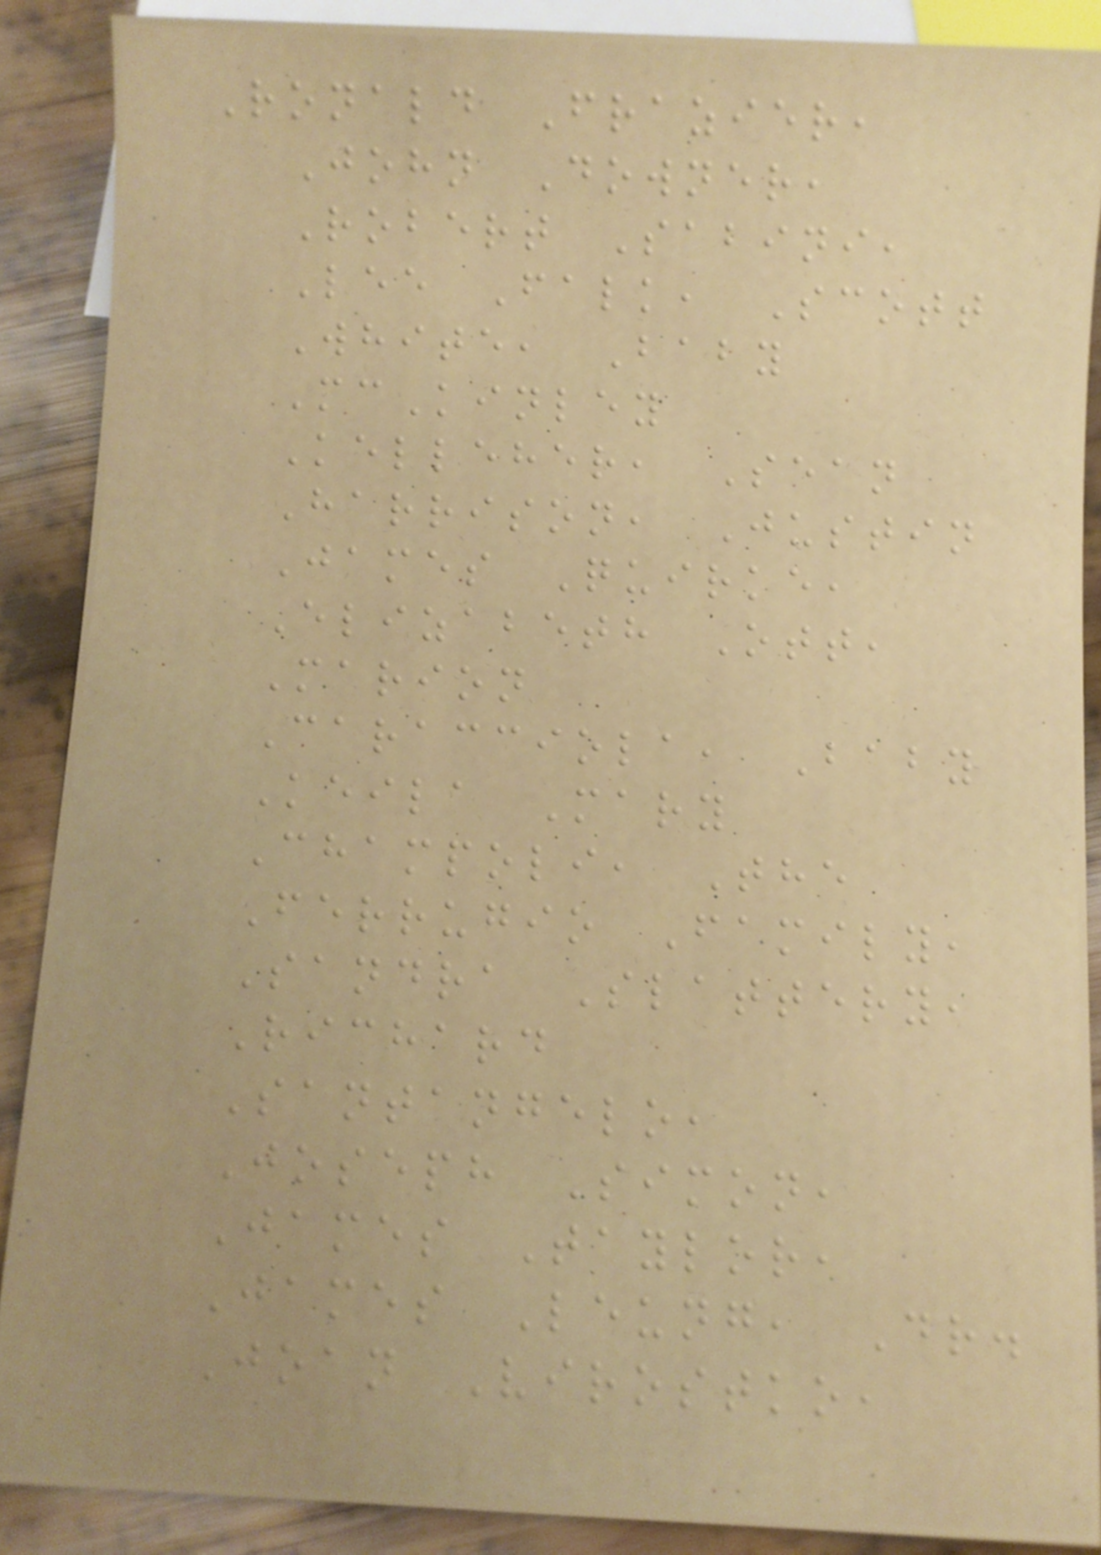Ronald Frazier,
John Downer,
Robert Sabini,
Lee Falk, Scott
White, Baby
McKinley
Kelleher, Sean
Harrison, Justin
James Quirke,
Elizabeth Ott,
Marion
Caracciola, Baby
Keila Mary
Champoli, The
Ferrugio Family,
Sandra Slattery,
Richard
Santangelo,
Joseph Simon,
James Taylor,
James Leung, Dr.
Joan Virostko,
